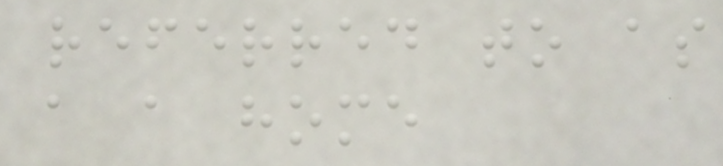referred to as
a a home
